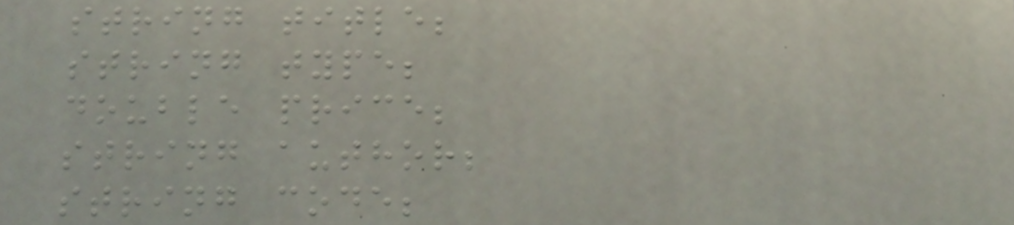string title;
string type;
double price;
string author;
string code;
